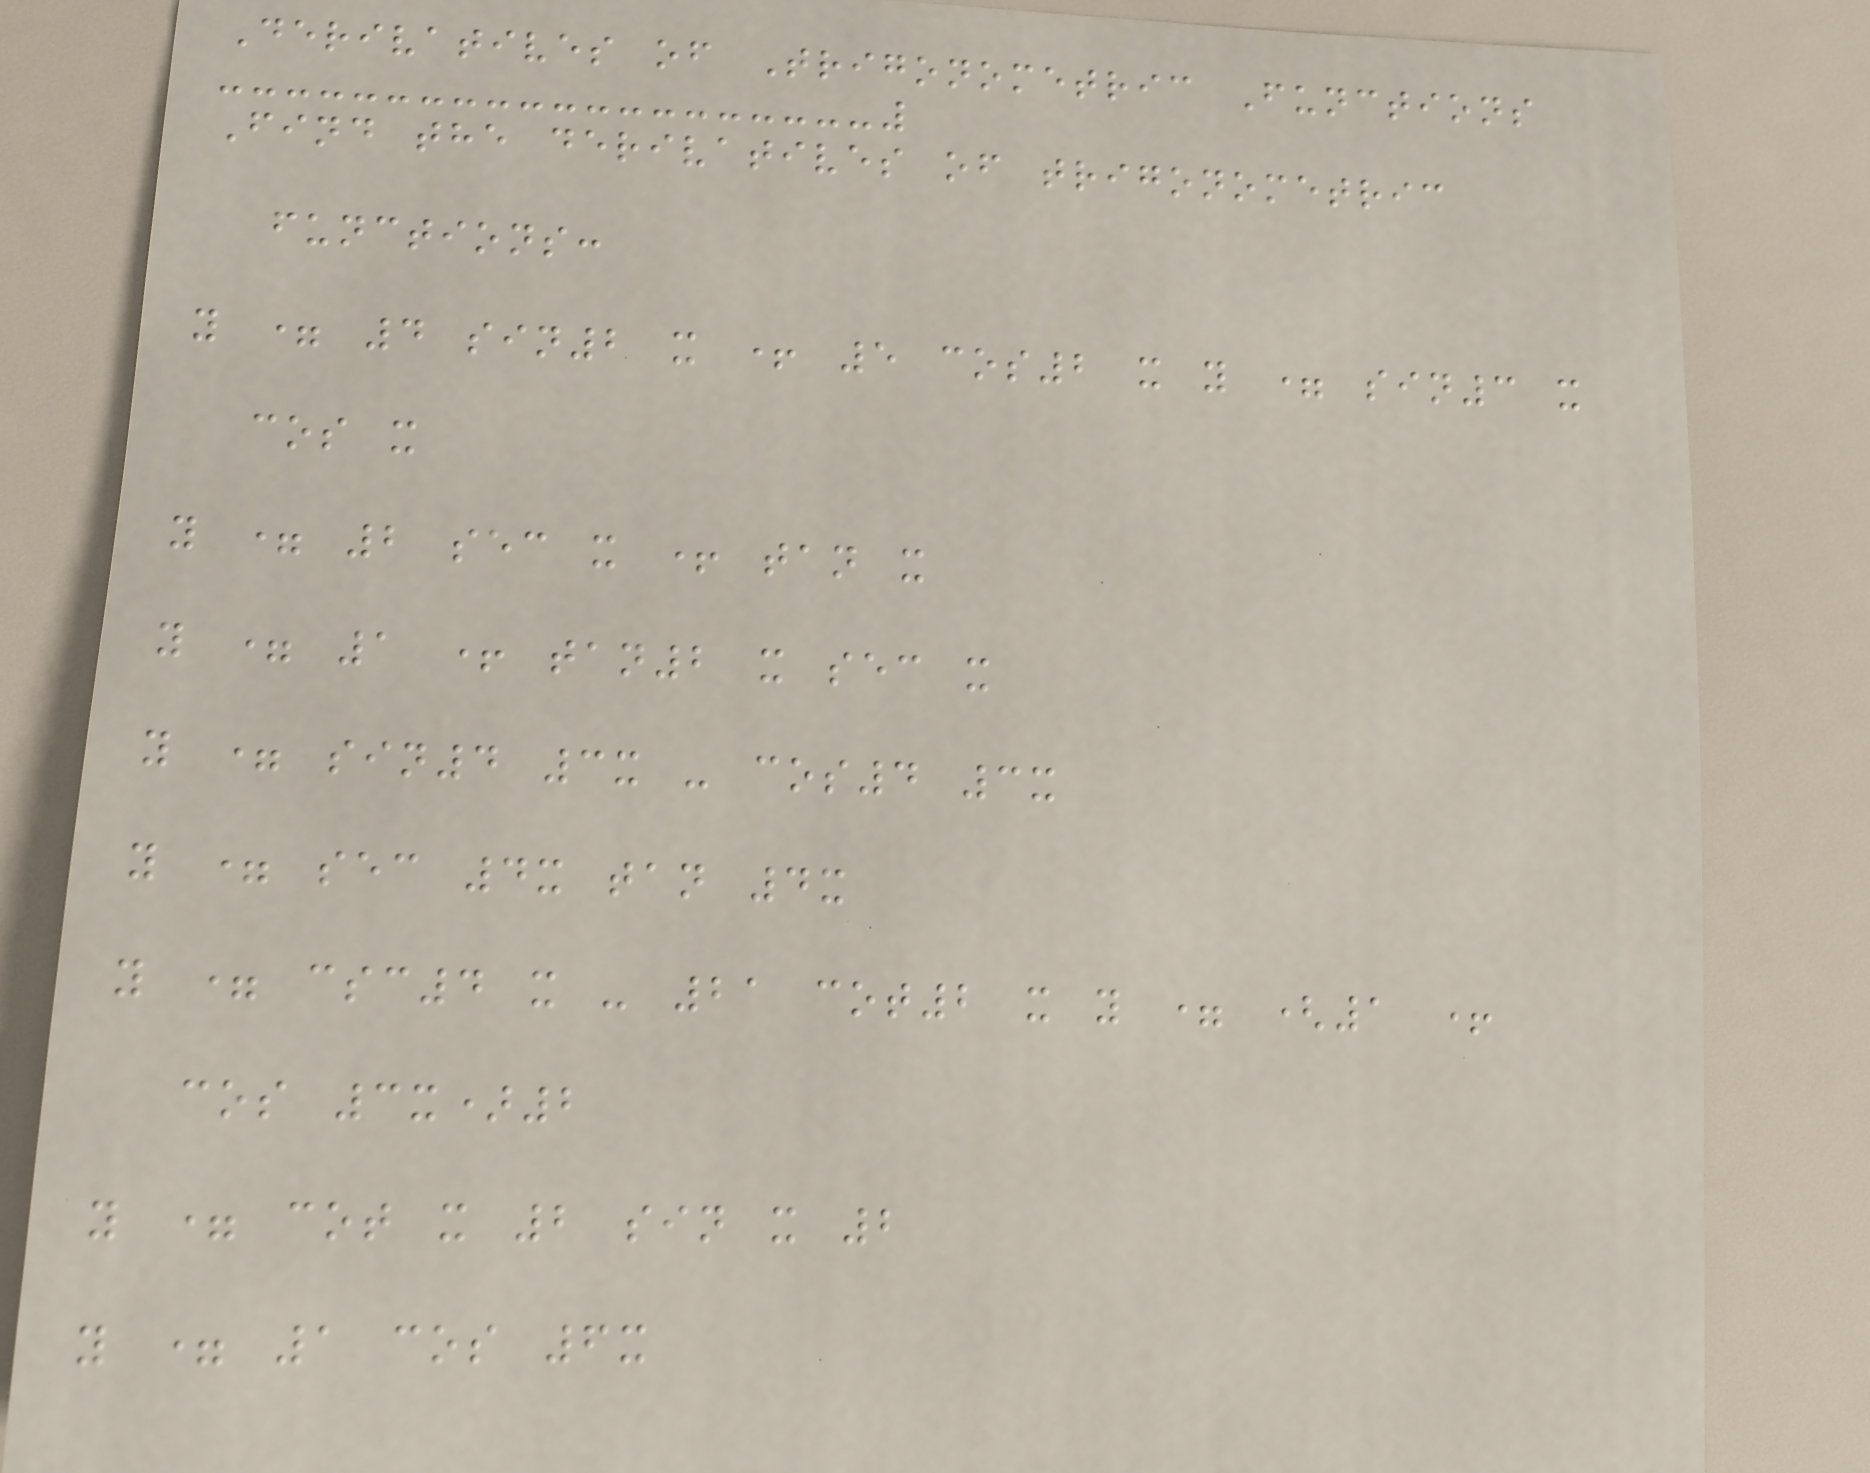Derivatives of Trigonometric Functions
Find the derivatives of trigonometric
functions:
y = 4 sin2 x + 5 cos2 x y = sin3 x
cos x
y = 2 sec x + tan x
y = 1 + tan2 x sec x
y = sin4 3x - cos4 3x
y = sec 4x tan 4x
y = csc4 x - 21 cot2 x y = (1 +
cos 3x)2
y = cot x 2 sin x 2
y = 1 cos 6x
